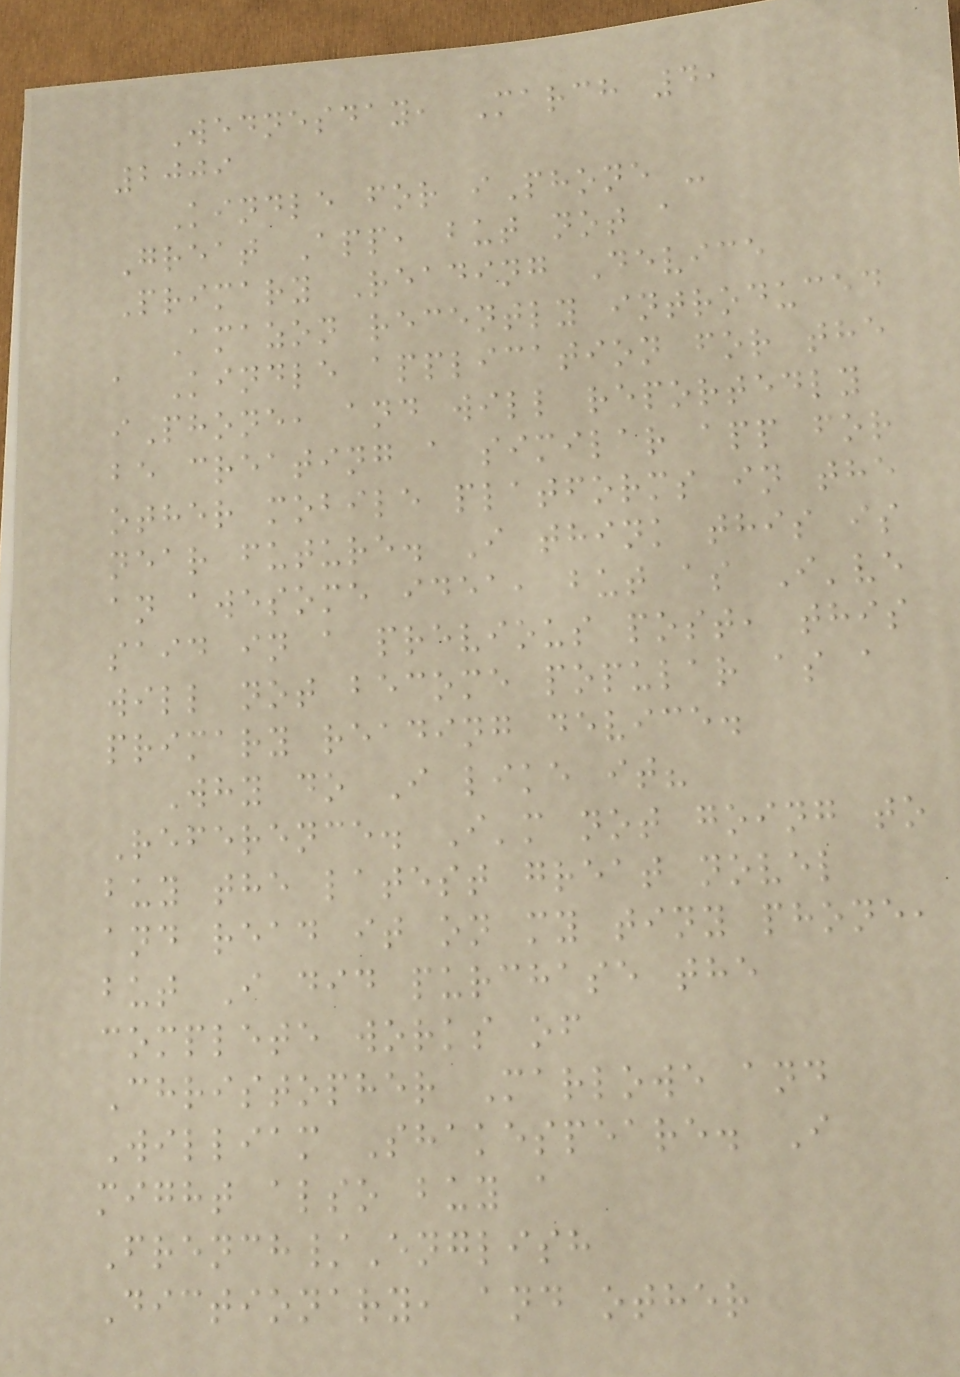Wednesday, March 4,
2009
Kindle for iPhone -
Great App, but not a
Primary Reading Device
Amazon recently introduced
a Kindle application for the
iPhone, and will reportedly
be creating a similar app for
other mobile platforms in the
near future. I think this is
an awesome idea, but as I've
said in a previous post, this
will not become popular as a
primary reading device.
Why do I like it?
Reference. I'm not going to
buy the latest great novel
and read it on my tiny phone,
but I did purchase the
complete works of
Christopher Marlowe and
William Shakespeare. I
might also buy a
French/English
Dictionary, and other
